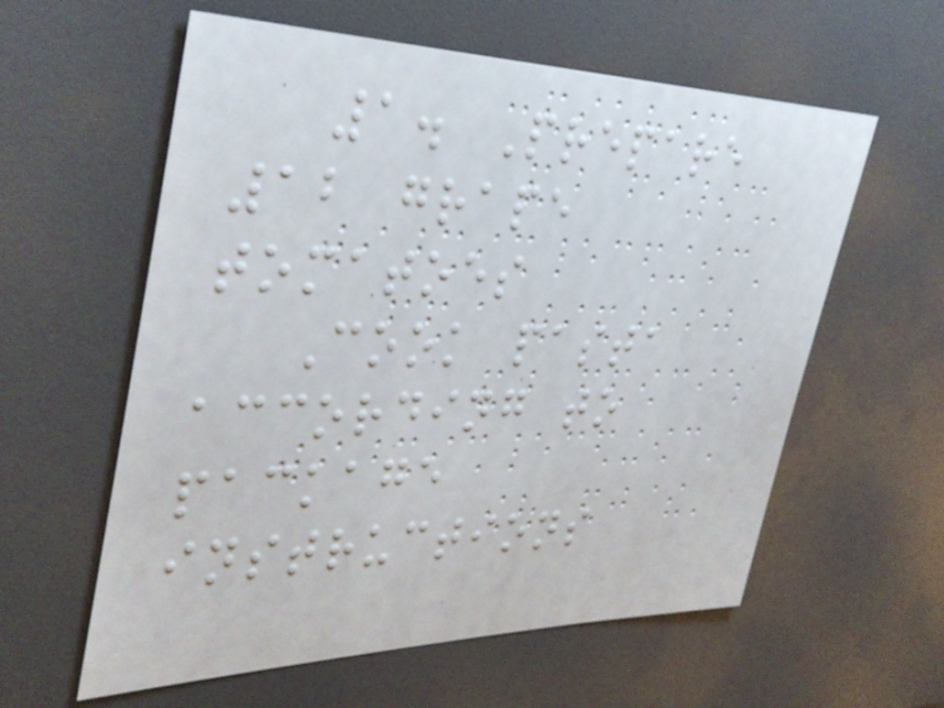1. Prepare
12 grape
tomatoes
Cook pasta
according to
package
instructions
